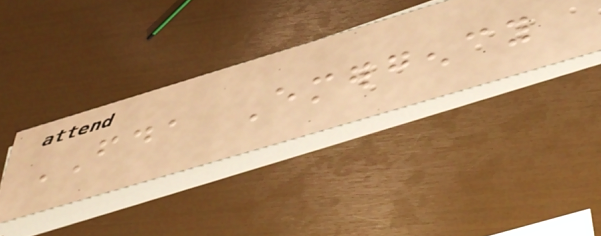FDA Emergency
